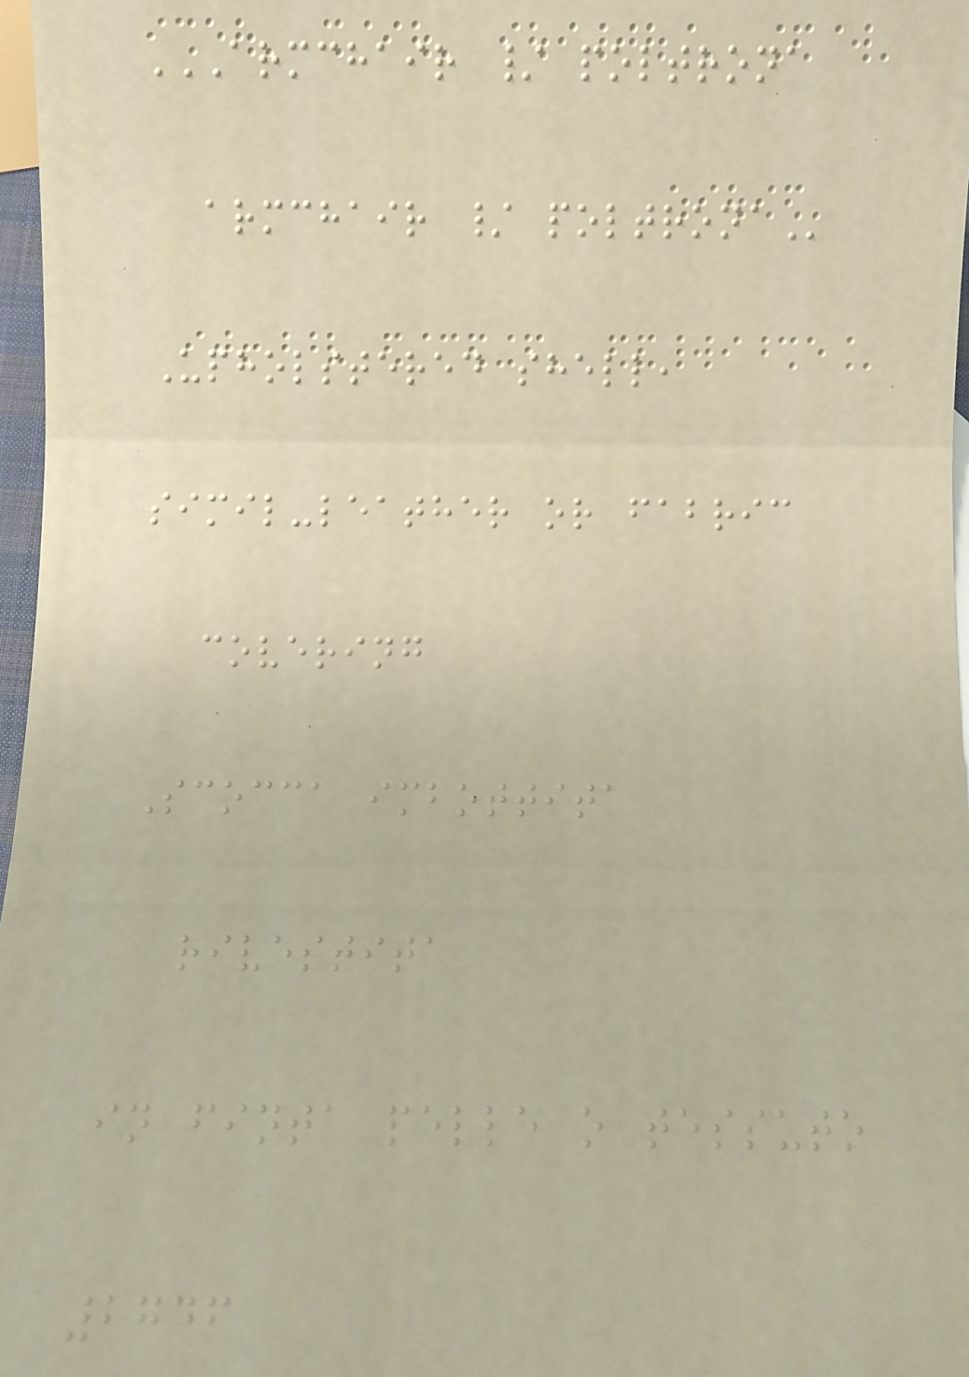ARMCHAIR / POLTRONA
ARMCHAIR / POLTRONA
Upholstered shell,
simil-leather or fabric
covering
Scocca imbottita
rivestita
in finta pelle o tessuto
2746
